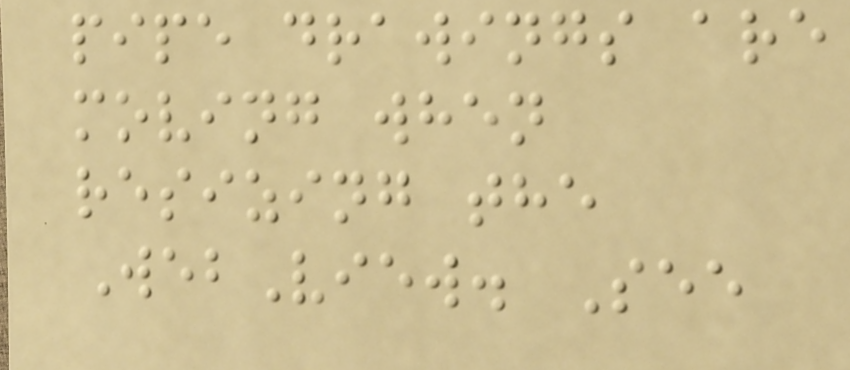pipe drawings are
moving when
resizing the
WebView. See
